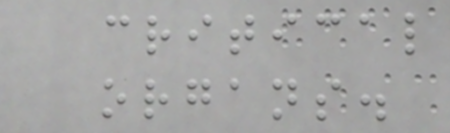critical
organs.
